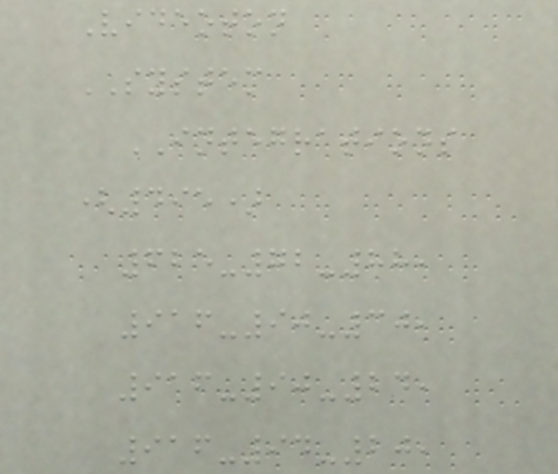Videoton
SYSTEM
INTEGRATIONS
(495)
625-72-88,
916-90-30,
916-90-24,
916-94-20,
